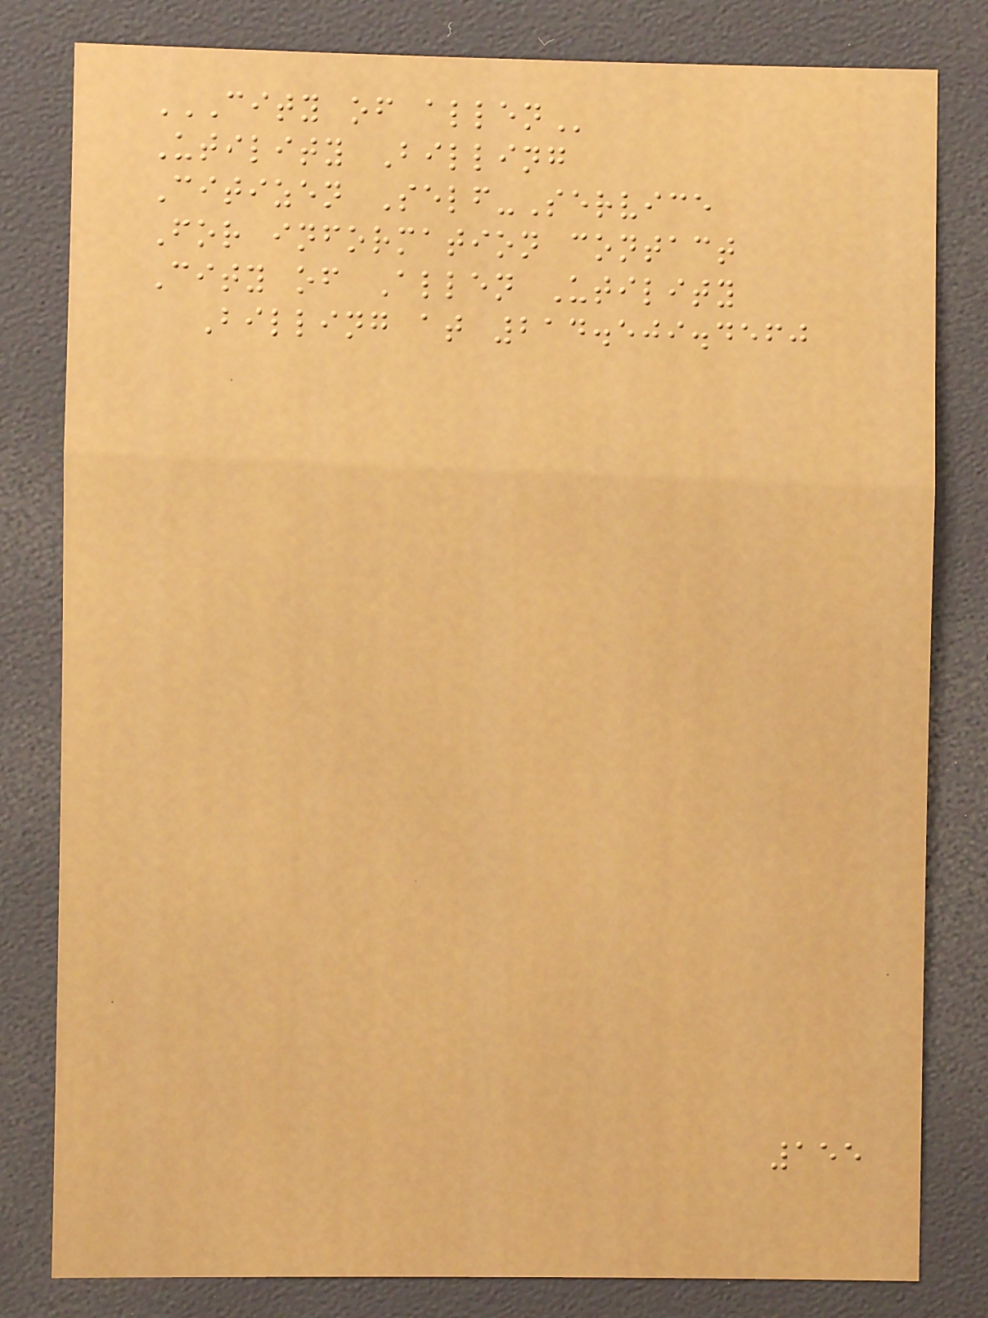CITY OF ALLEN
Utility Billing
Citizen Self-Service
For information contact
City of Allen Utility
Billing at 214.509.4560
155
